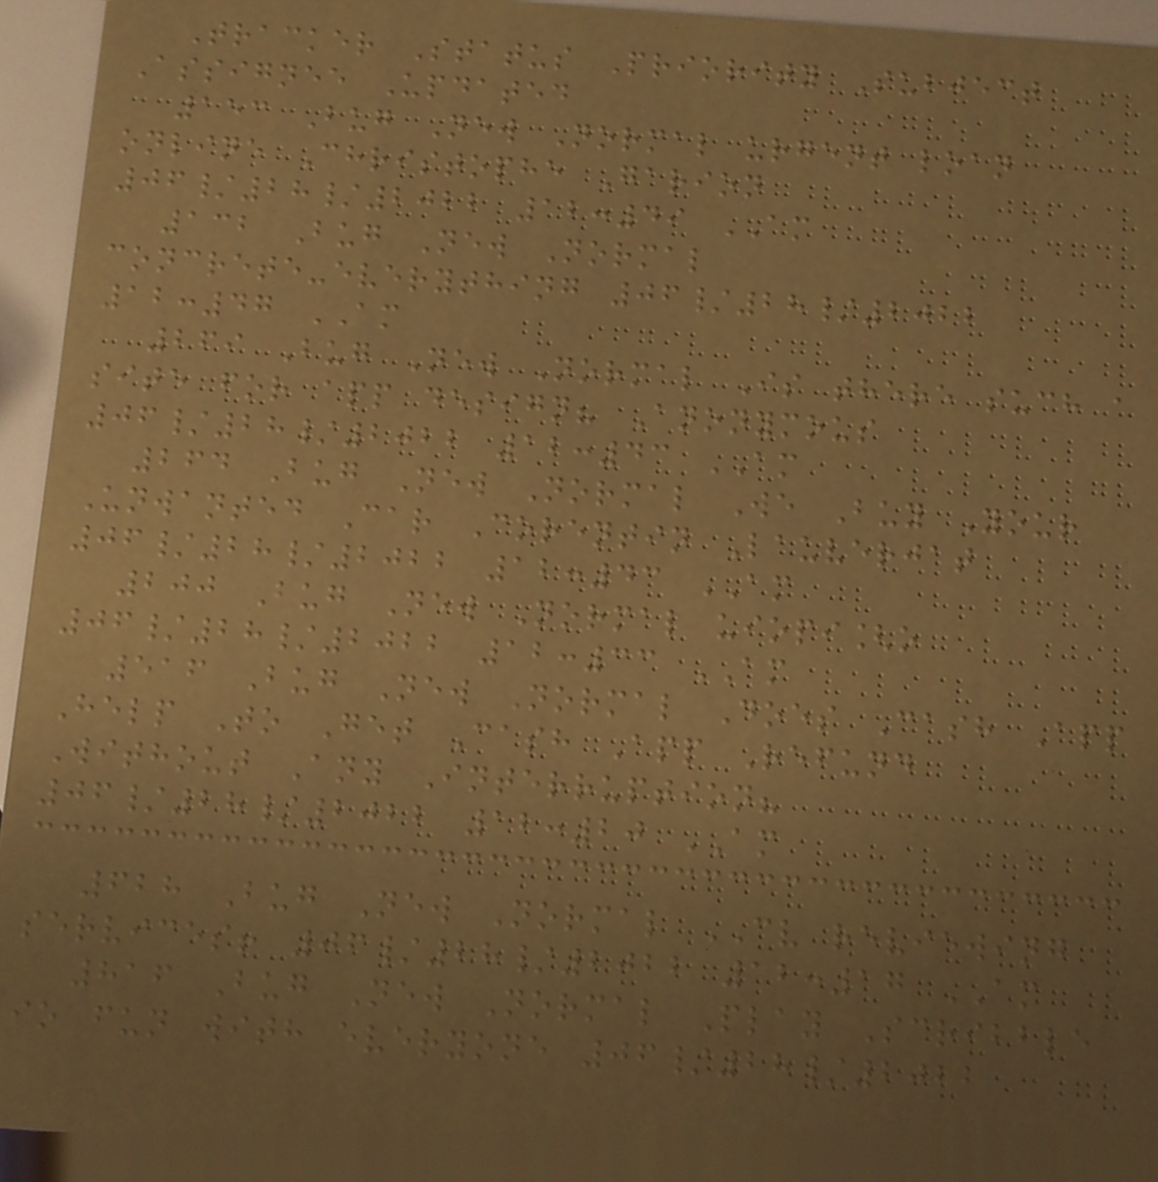Tracker Status Priority Subject
Assignee Updated
153 Bug New Normal urgent loan
online Christophe Garion
06/28/2022 12:49 AM
132 Bug New Normal
concrete-everything 06/28/2022
12:47 AM
269 Bug New Normal Is there such a
site for app design? Anonymous
06/28/2022 12:43 AM
264 Bug New Normal We Buy Your
Unwanted Car Corentin Lauverjat
06/28/2022 12:43 AM
200 Bug New Normal uiopi[o
06/28/2022 12:33 AM
516 Bug New Normal Does Cash App
Help To Get Cash App Refund
Without Any Interruption?
06/28/2022 12:20 AM
628 Bug New Normal CV reviewing
services! 06/28/2022 12:17 AM
816 Bug New Normal Play Scribble
io fun with everyone 06/28/2022
